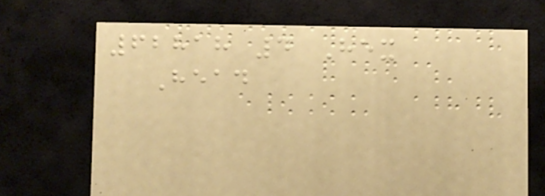62818 4 Hex
Head
